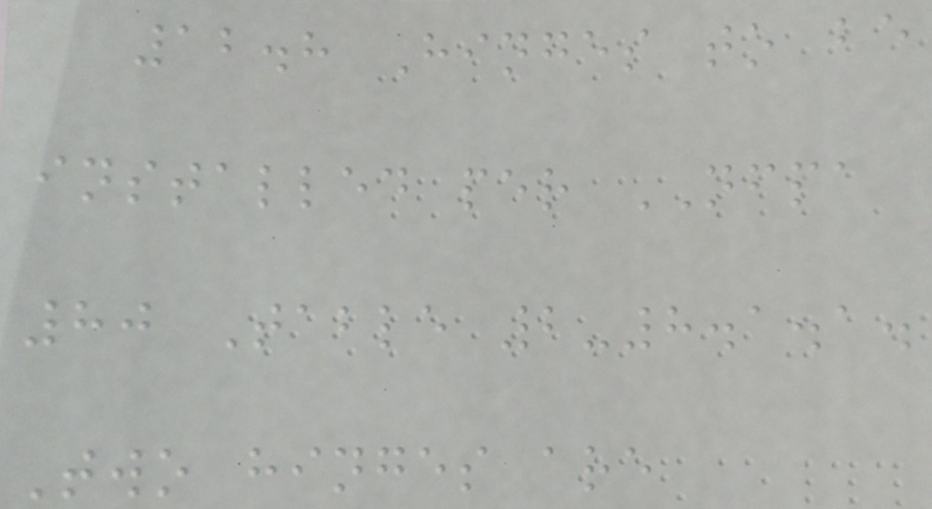12.8 Hinges to be
installed per NFPA
80 Table 2-8.1.1.
Two hinges are
